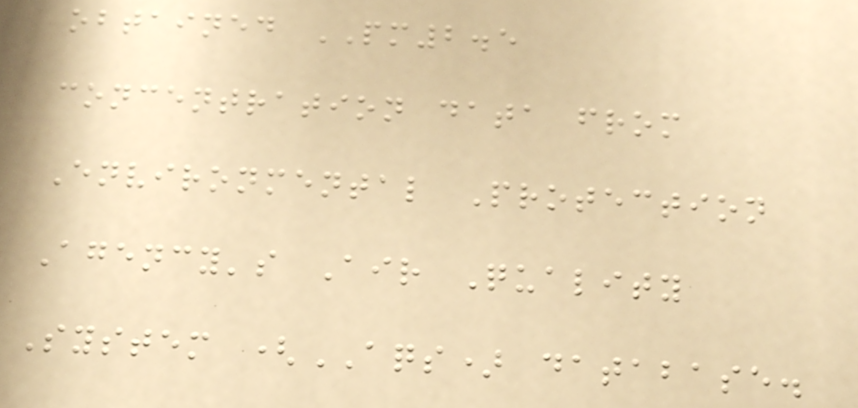obtained PM2.5
concentration data from
Environmental Protection
Agency's Air Quality
System (AQS) database.
